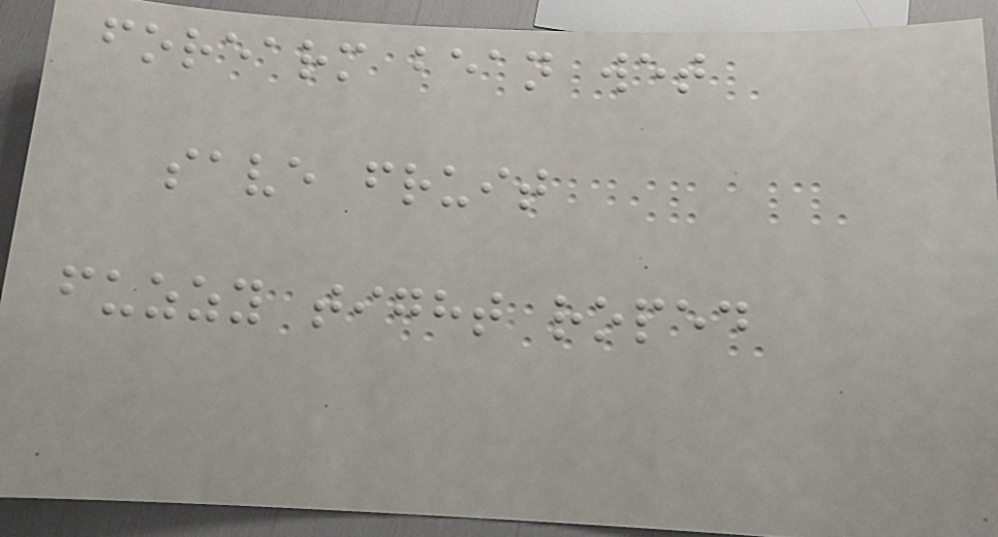forearm bean wet
save fruit
fuzzy tight roped
